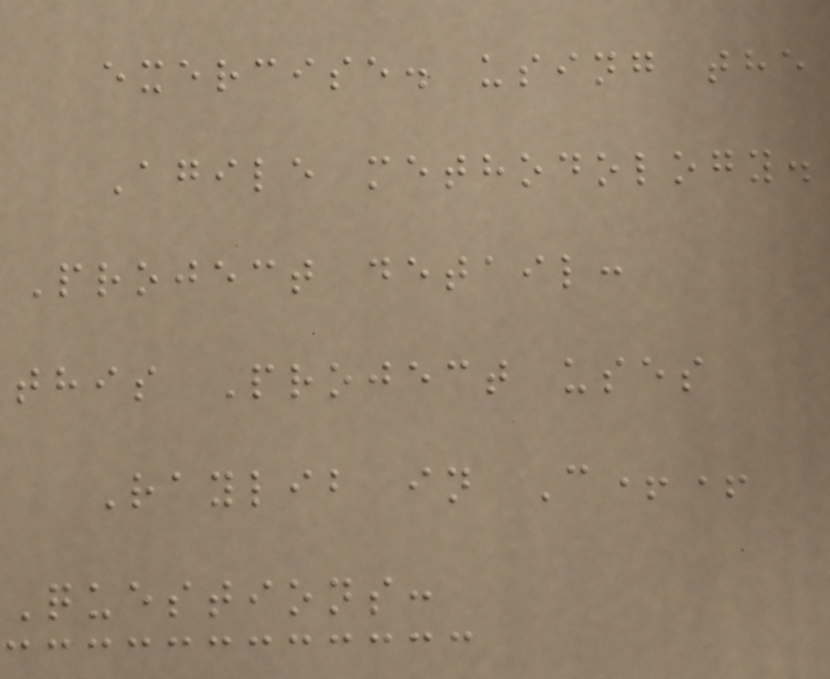exercise. using the
Agile methodology.
Project detail:
this Project uses
Raylib in C++
Questions:
